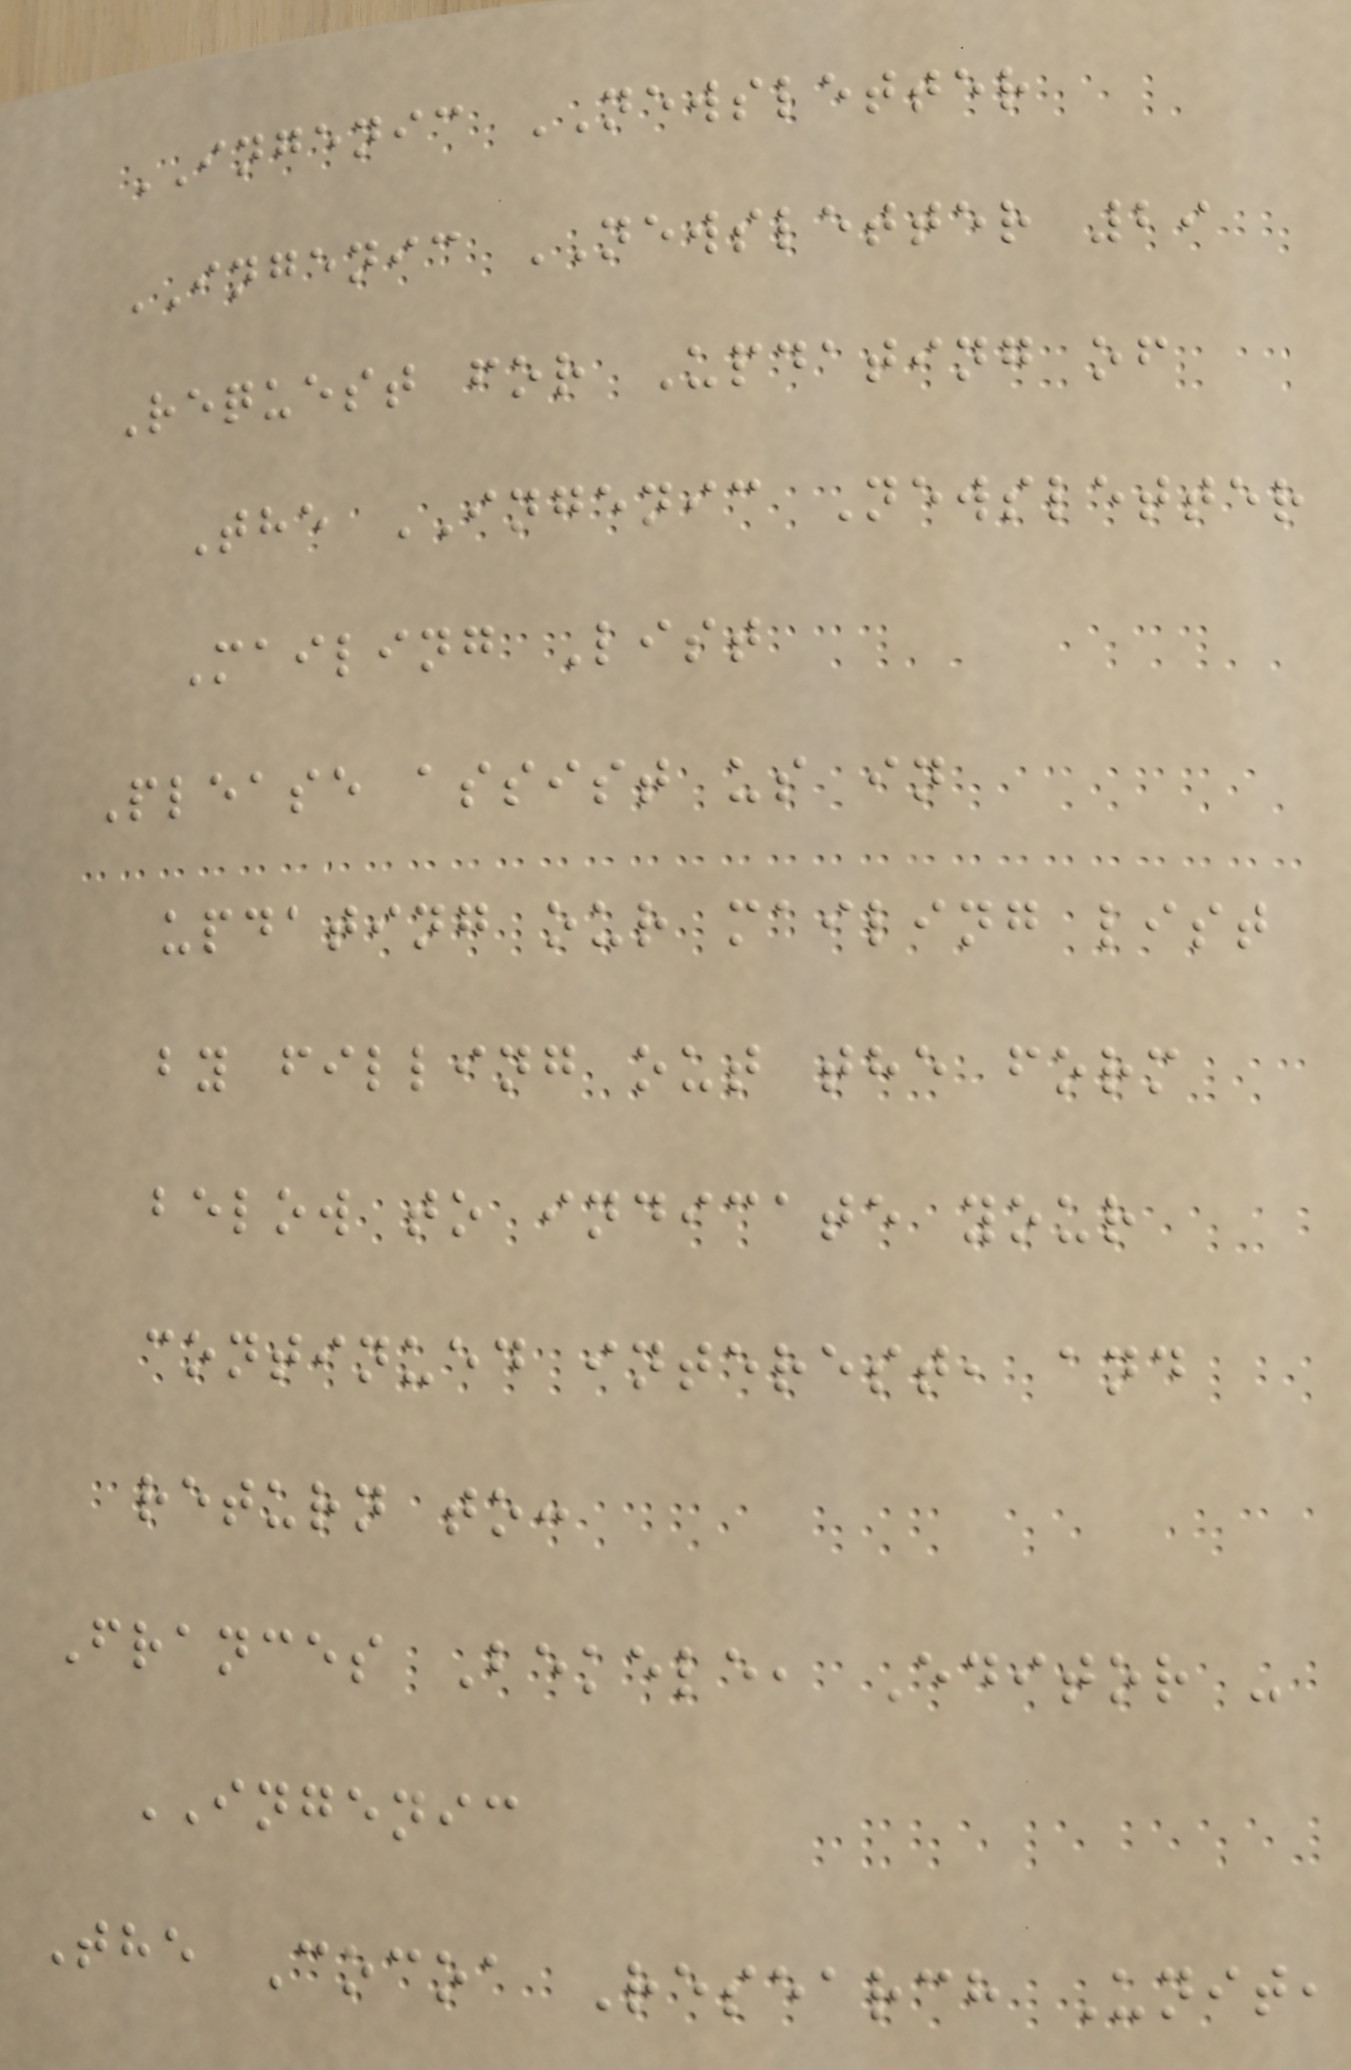INGENIC NEWSLETTER
INGENIC NEWSLETTER 29
Request for Updating of
The INGENIC Newsletter
Mailing List
Please assist us in
updating our mailing list
by filling out the form
below to indicate your
continued interest, and
return to:
Frances Bekele, Editor -
INGENIC
The Cocoa Research Unit,
